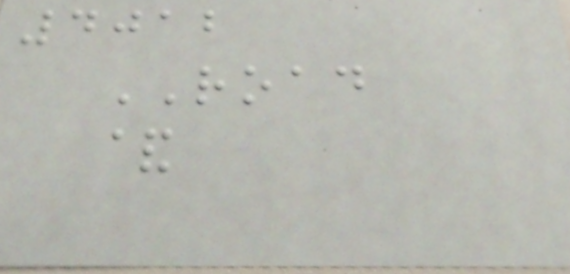4012
ROAD
&
